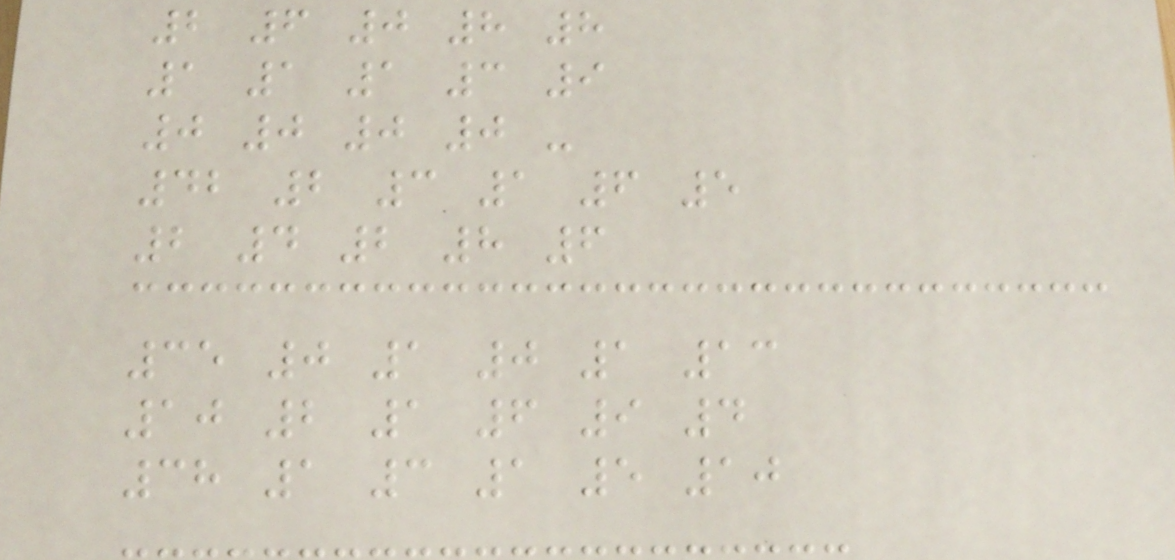2 6 0 8 8
1 1 1 3 9
0 0 0 0 -
42 2 3 1 6 5
2 4 2 8 6
35 0 1 0 1 13
10 2 1 6 9 4
38 1 3 1 5 10
